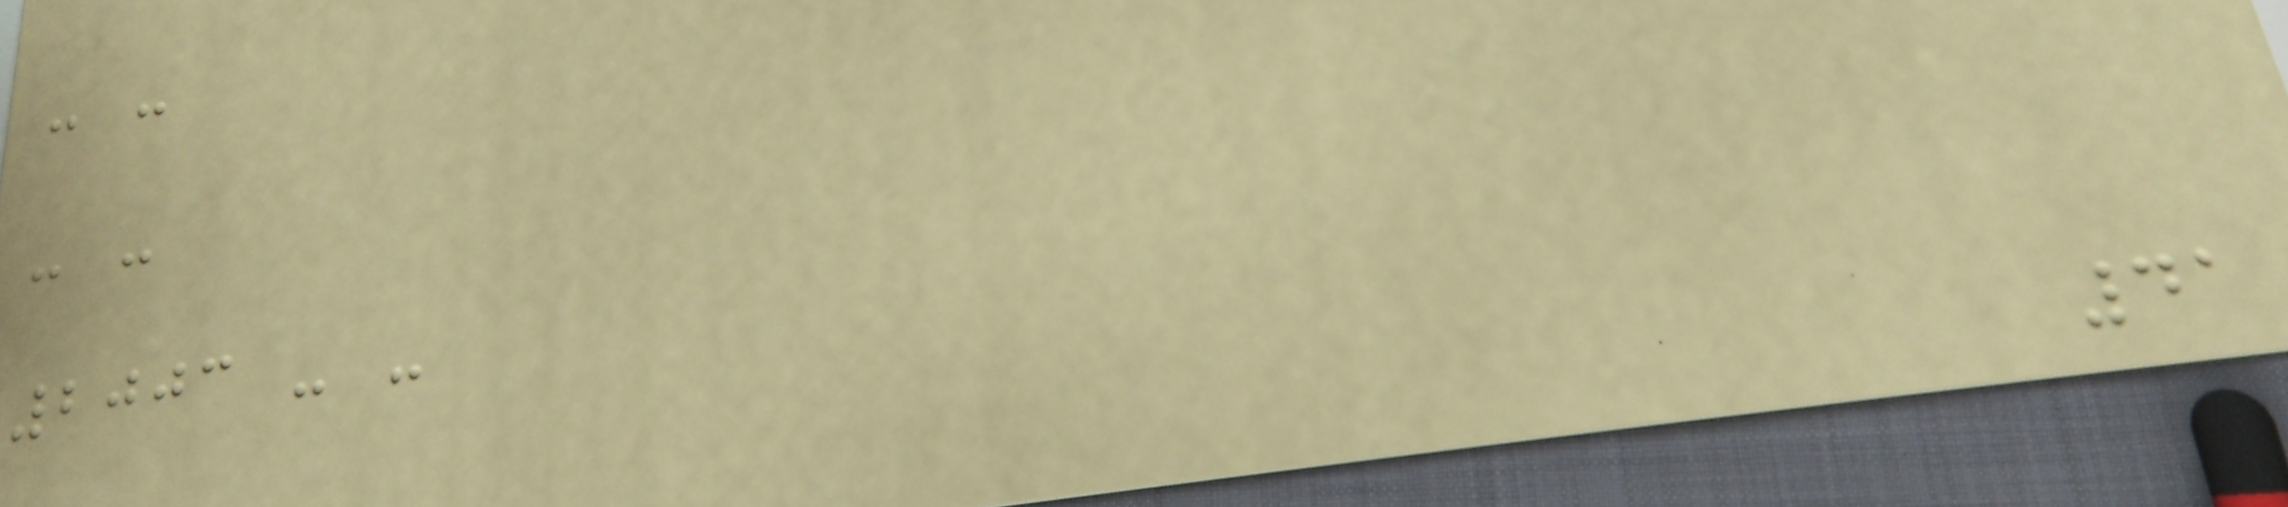- -
- -
2003 - -
41
